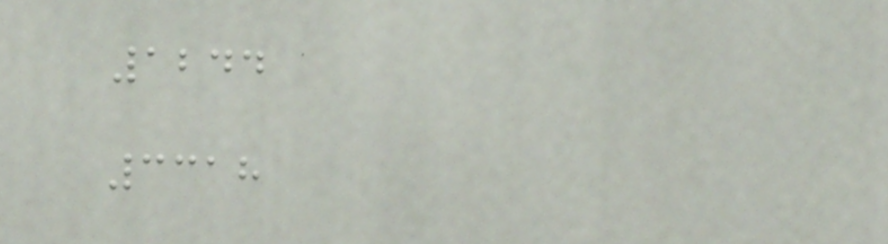1244
3318
